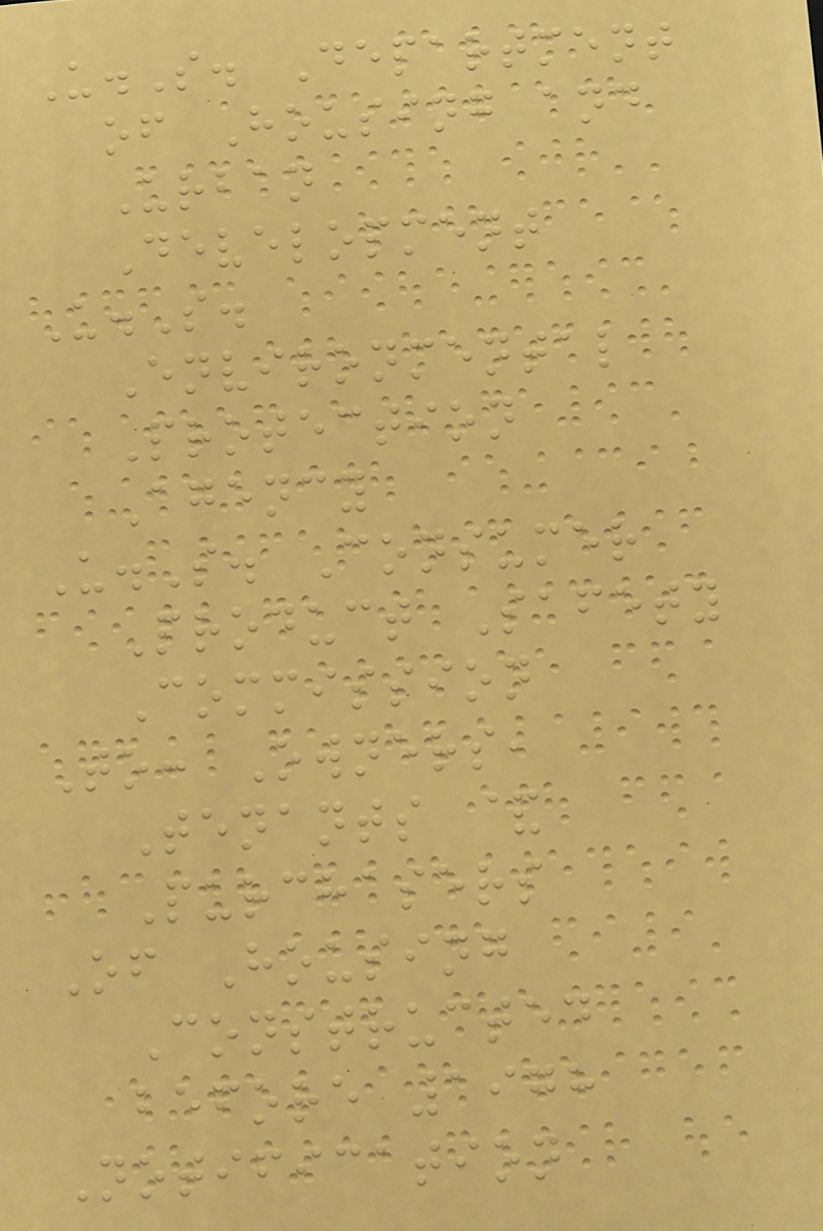U.S. Department
of Housing and
Urban
Development
U.S.
Environmental
Protection
Agency
U.S. Consumer
Product Safety
Commission
To: Owners,
Tenants &
Purchasers
Of Housing
Constructed
before 1978
Notification
